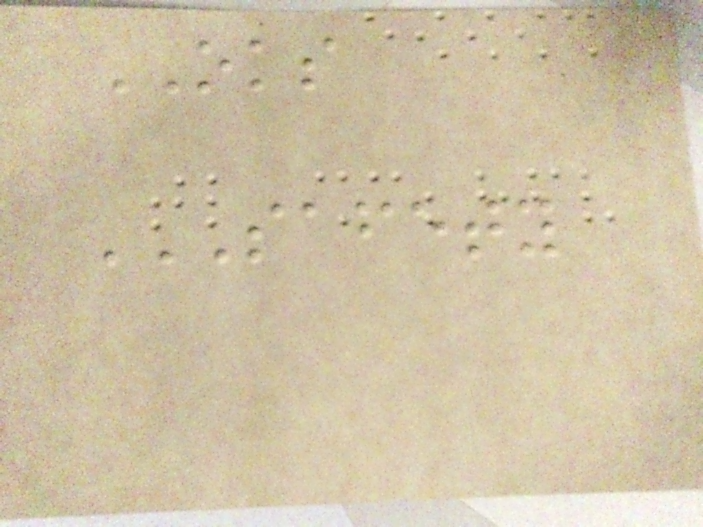OKS
SAFETY
